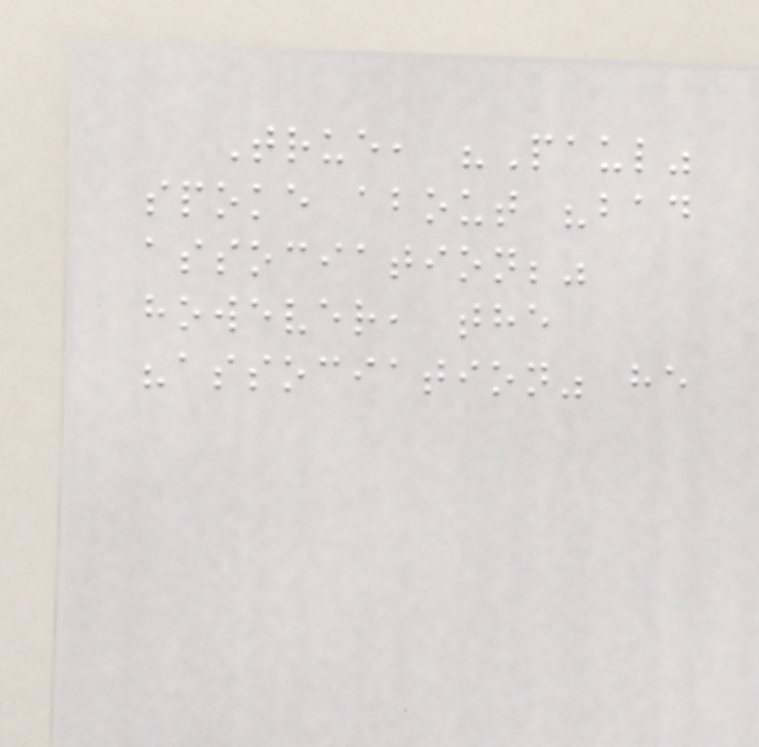True, "Paul"
spoke about "bad
association;"
however, the
"association" he
